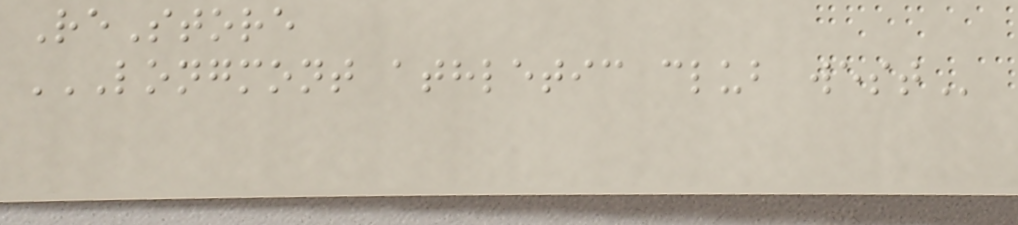ReStore
LONGMONT ATHLETIC CLUB WEST
